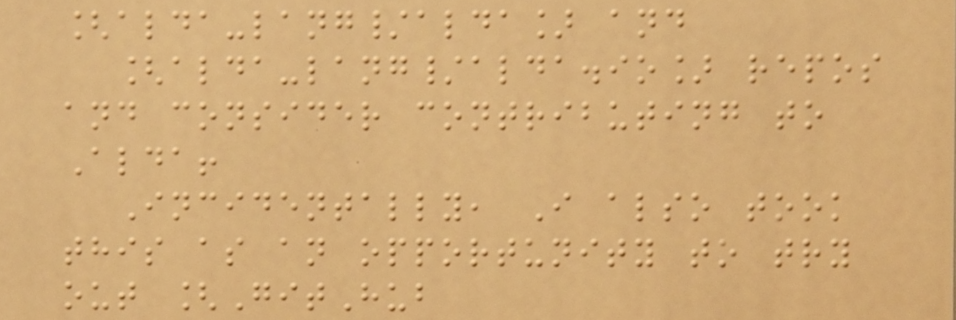[alda-lang/alda] and
[alda-lang/alda.io] repos
and consider contributing to
Alda!
Incidentally, I also took
this as an opportunity to try
out [GitHub
